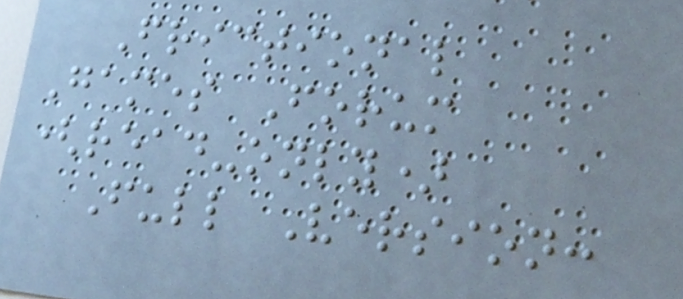Frictional
Games Forum
(read-only)
Full Version:
